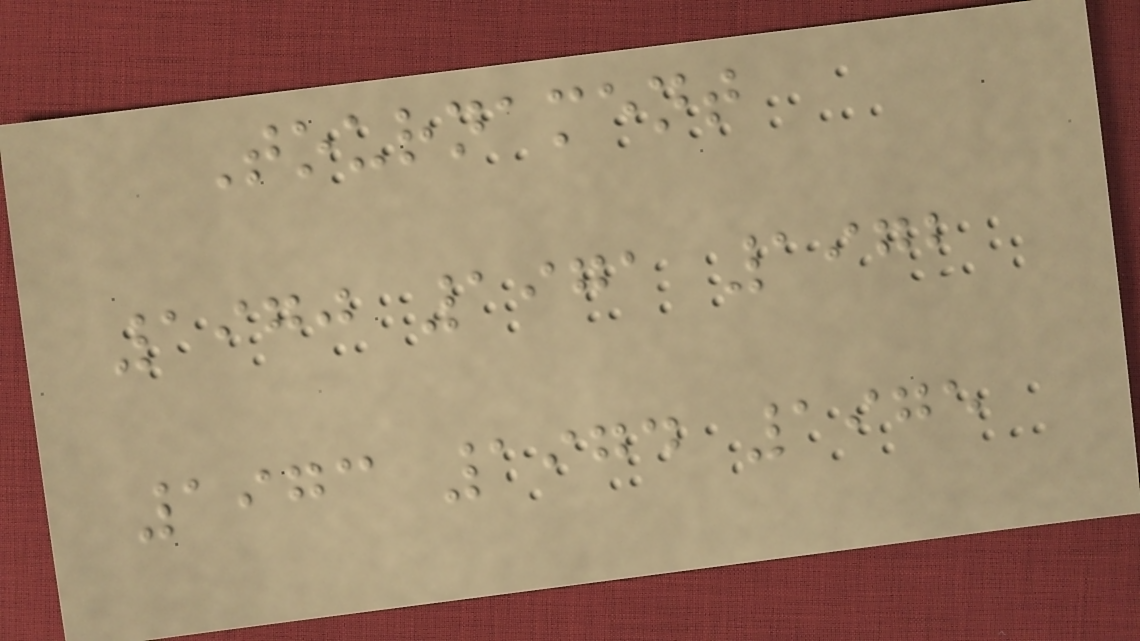Tournament
1970 1971 1972
1973 1974 1975
